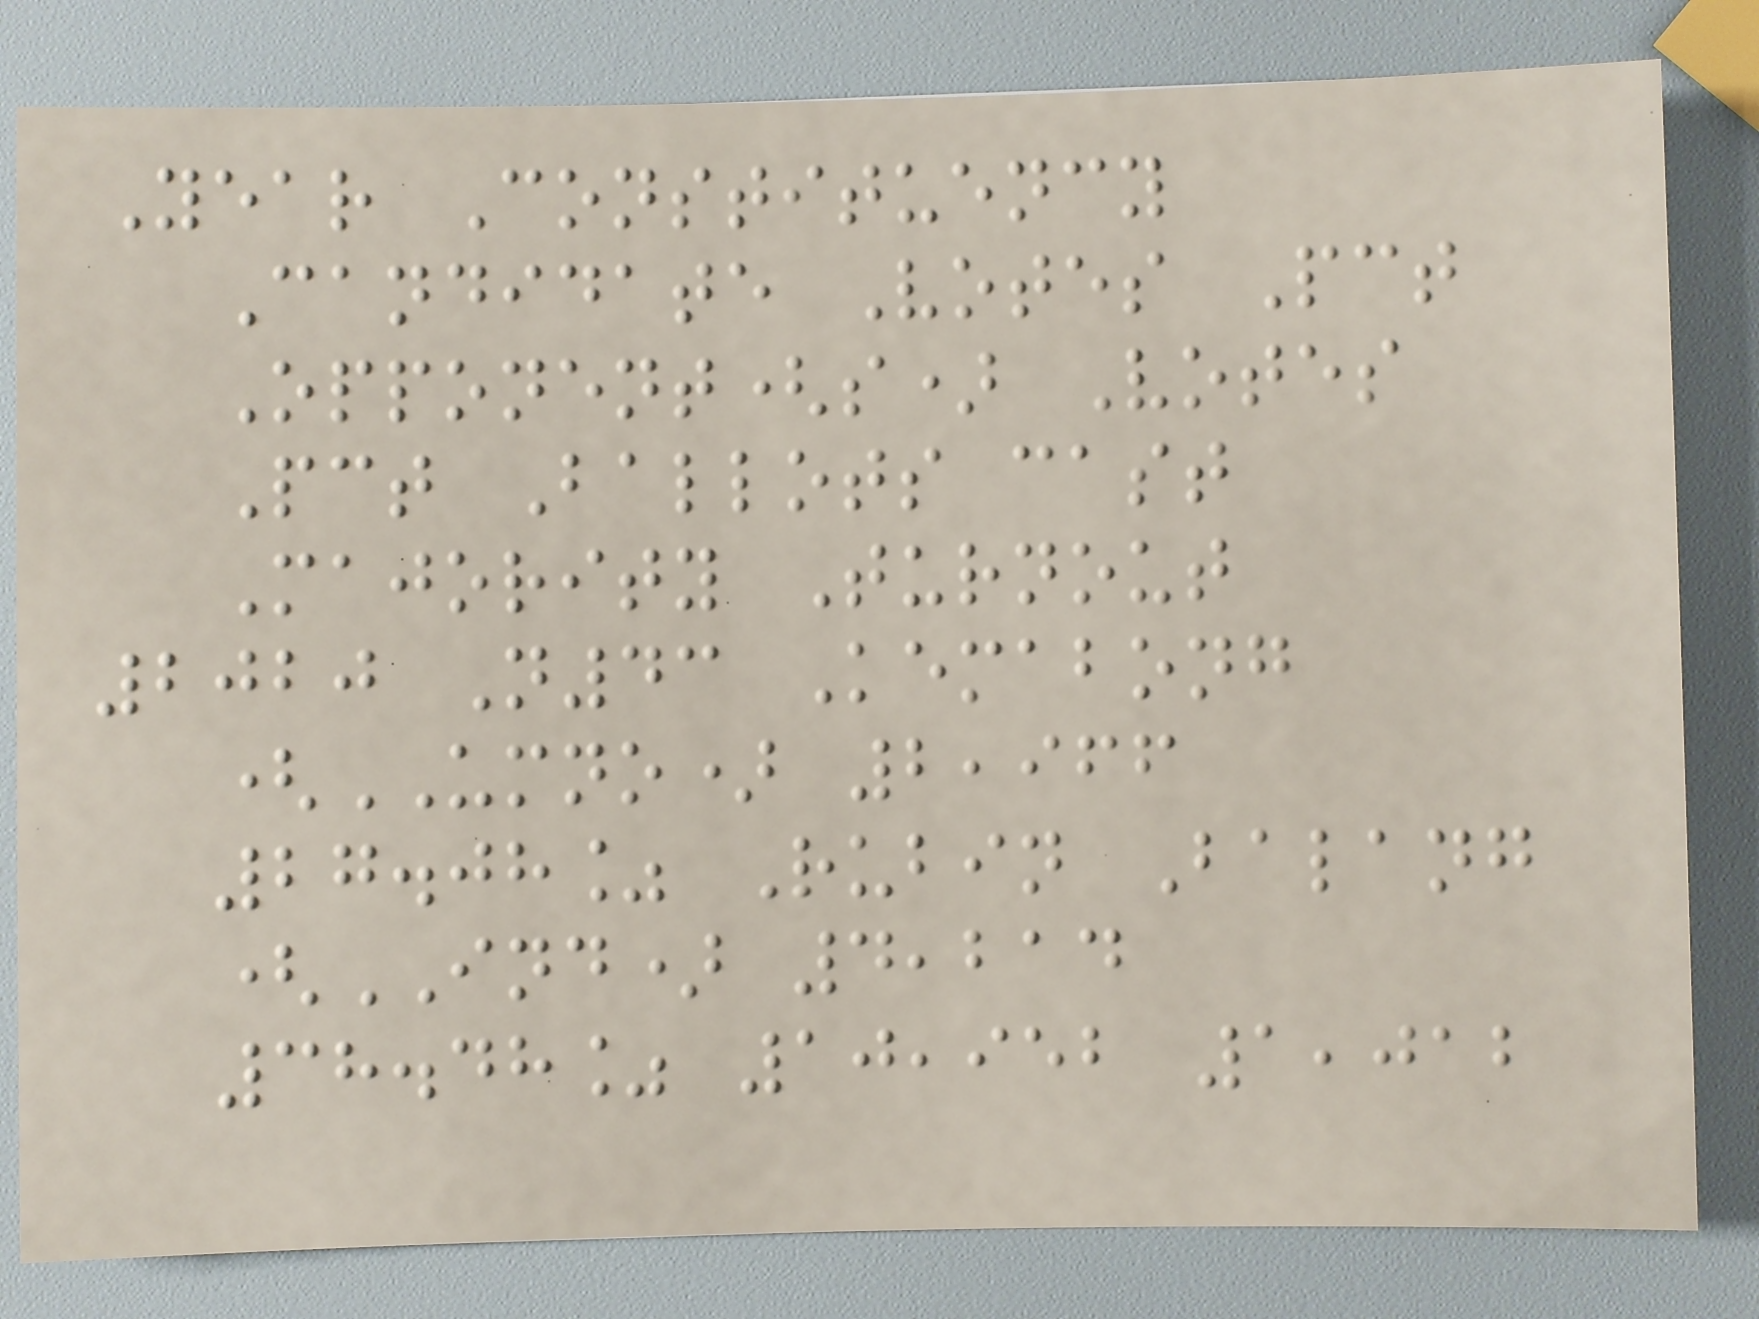Year Constituency
Candidate Votes Pct
Opponent(s) Votes
Pct Ballots cast
Majority Turnout
2020 N43 Kemabong
(UMNO) 2,966
27.08% Rubin Balang
(IND) 4,214
38.48% 10,952 1,012
